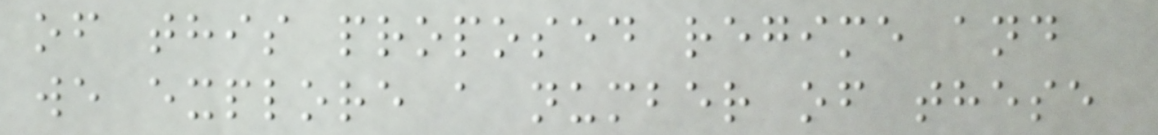of this proposed regime and
we explore a number of these
